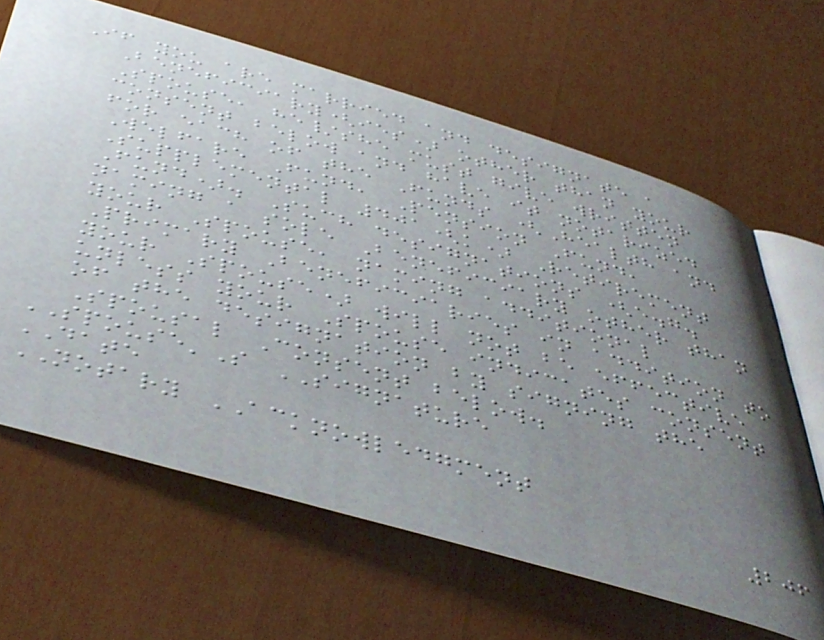If you are married and designate a
Beneficiary(ies) other than your
Spouse, he/she must give written
consent below and have it notarized
for each of the Funds (Health and
Welfare Fund, Pension Fund,
Supplemental 401(k) Retirement
Fund). Such designations (e.g.
naming a sole Beneficiary other than
your Spouse, naming additional
Primary Beneficiaries in addition to
your Spouse) will not be effective
unless your Spouse indicates consent
of the designation by signing the
Spousal Consent below.
SPOUSE'S SIGNATURE
DATE
NOTARY ACKNOWLEDGMENT
206
